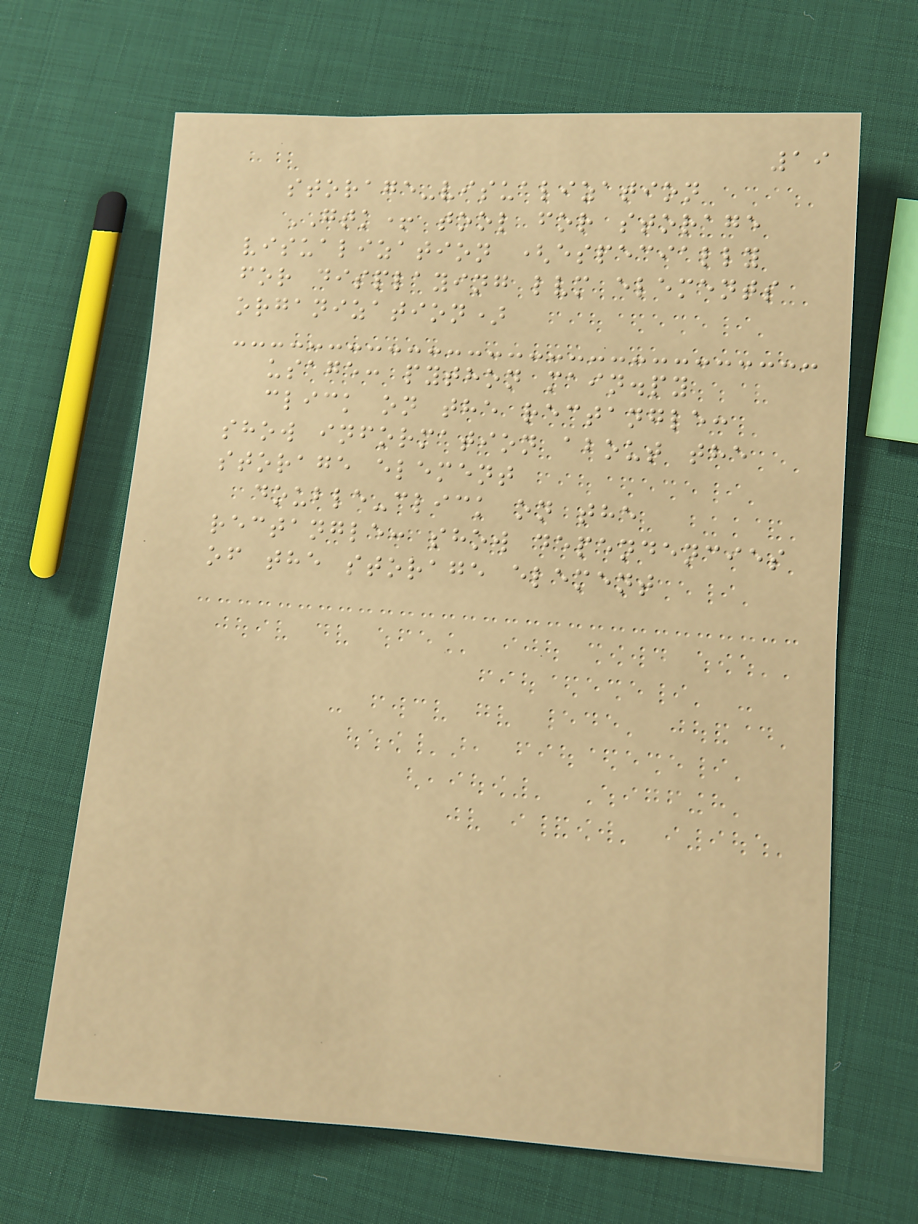19
storage-visualization
GTK+ tool for storage
visualization (especially
for displaying lvm elements
organization)
usage: python main.py
click on the rectangle:
show information about the
storage element
double-click on the
rectangle: show dependencies
of the storage element
